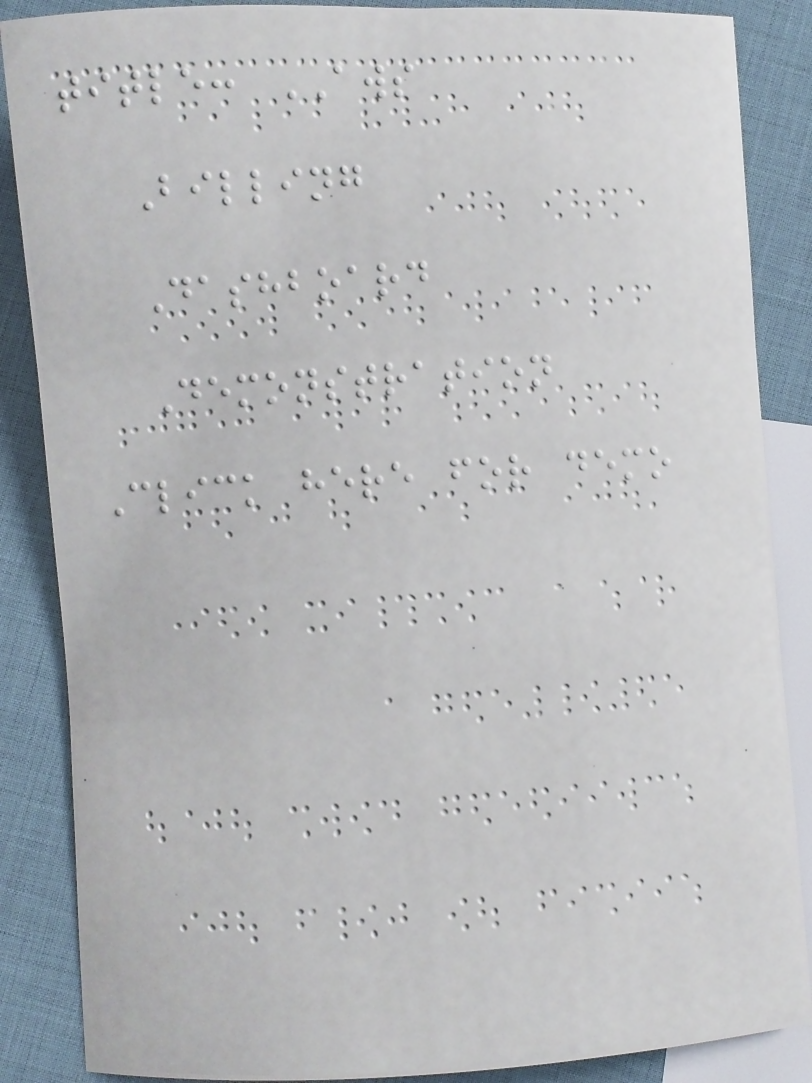title: AWS
Billing
Dashboard
Demonstration
Click here for demo
